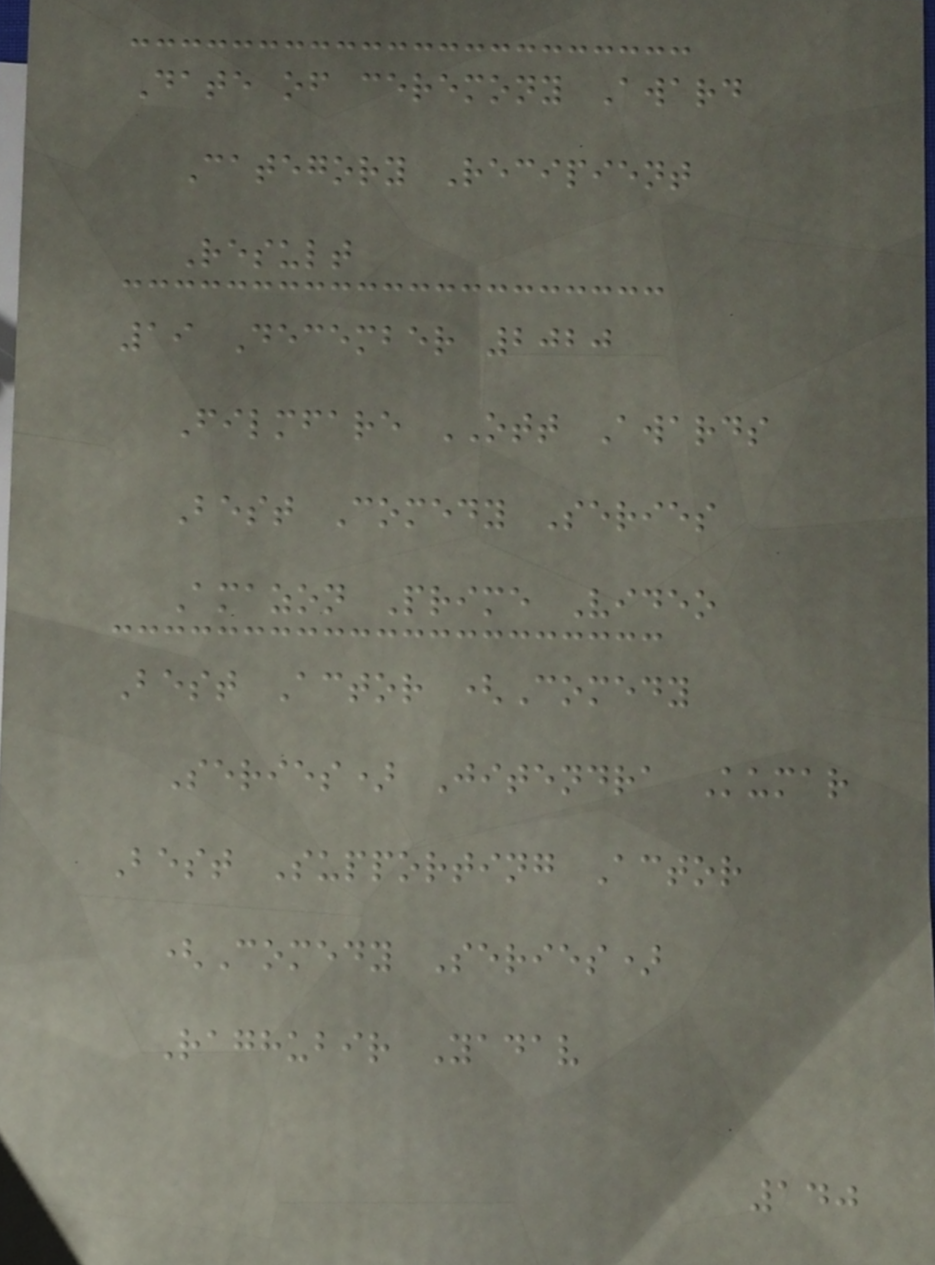Date of ceremony Award
Category Recipient
Result
19 December 2020
Filmfare OTT Awards
Best Comedy Series
Amazon Prime Video
Best Actor (Comedy
Series) Jitendra Kumar
Best Supporting Actor
(Comedy Series)
Raghubir Yadav
140
